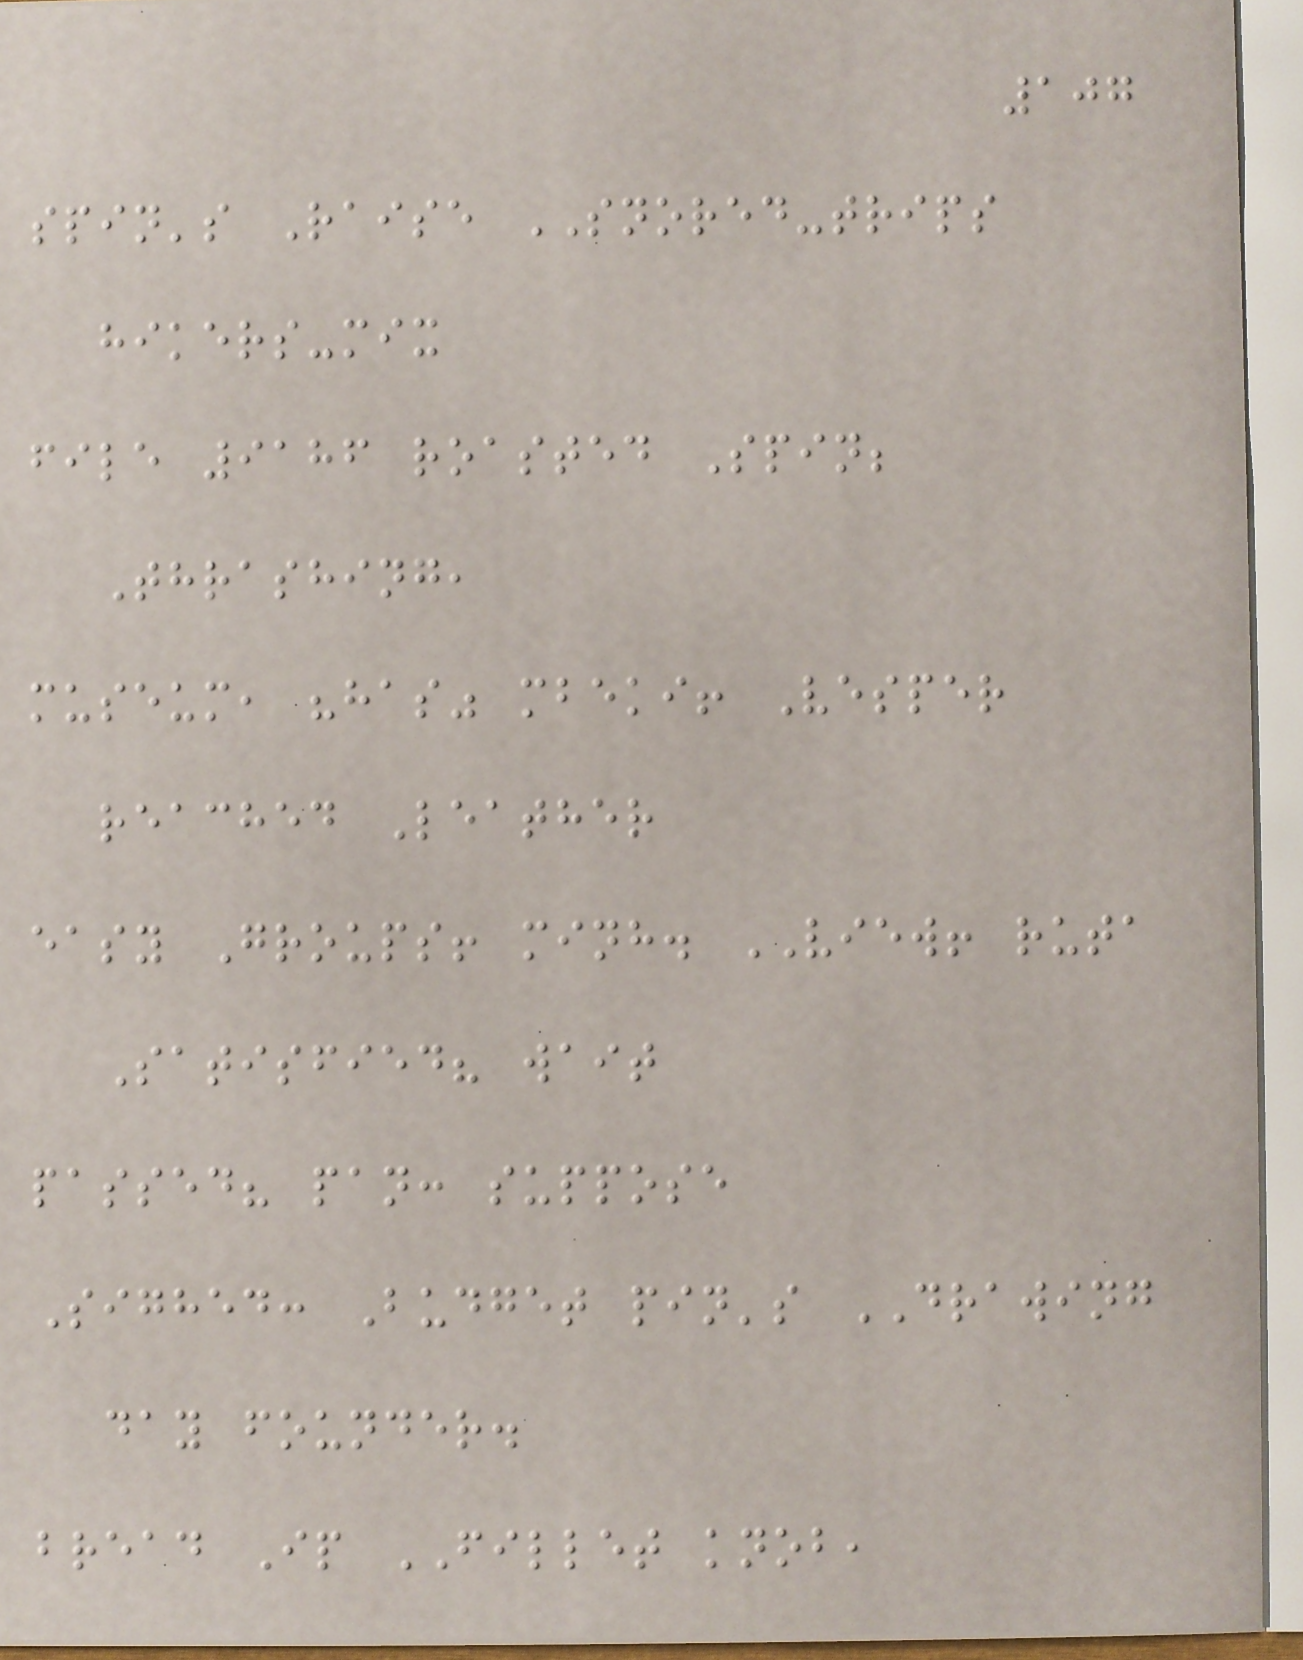107
spin's Raise SNORED-trips
hikers-mix
file 9186 roasted Spin;
Thrashing,
museum, "has" mbeki! Vesper
reached Leather
easy Groups! minh. VIEW! ruta
Satisfied? wait
passed? pan: suppose
Sighed: Budget pin's DRAWING
day founder.
bread Ip FILLET knob,
